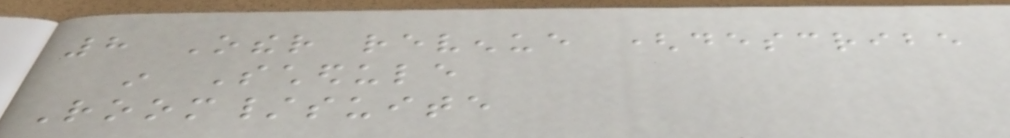8 Other revenue (describe
in Schedule
Room/suite
